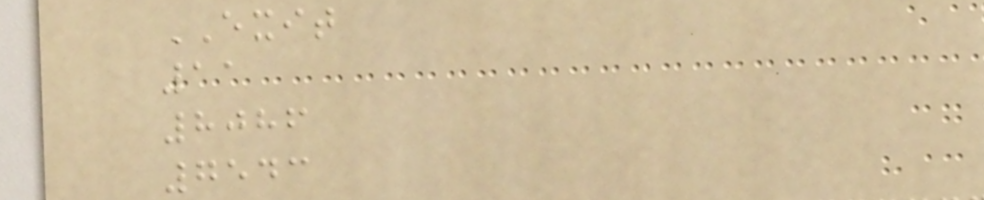EXIT
11
8086
7543
